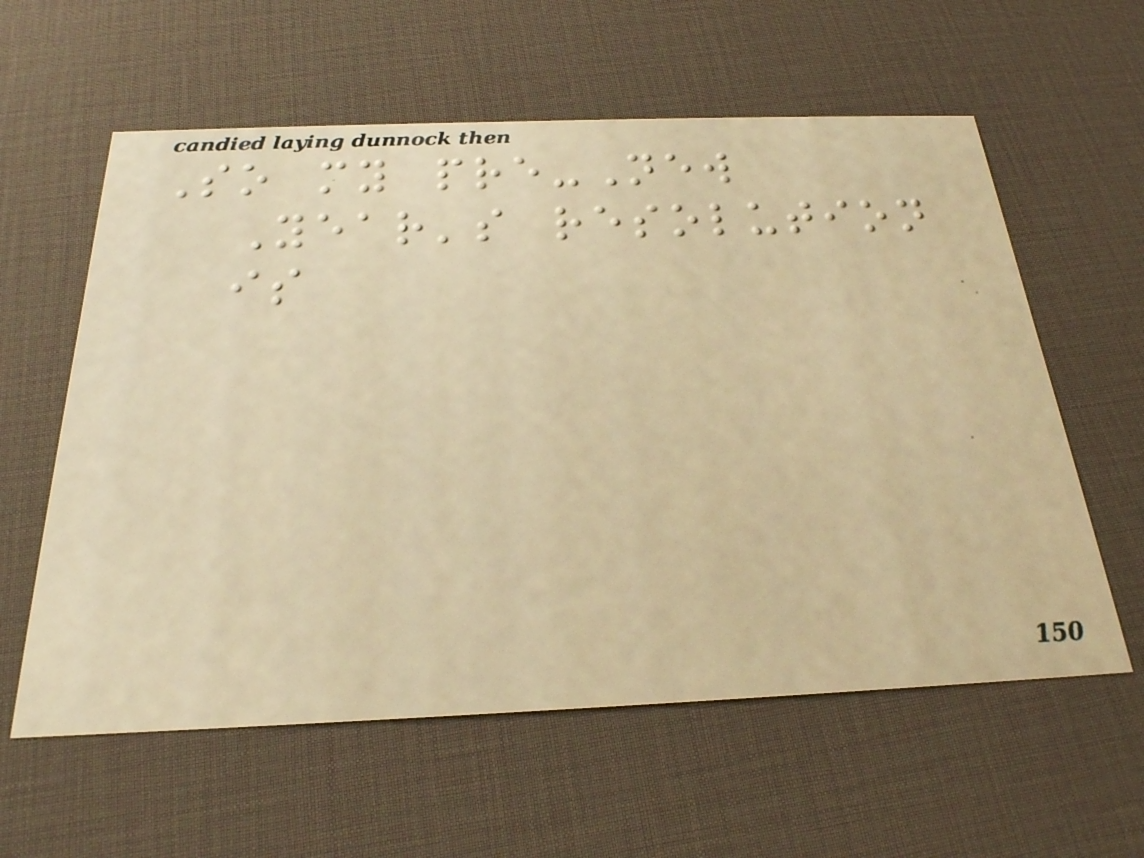So my pre-New
Year's resolution
is
